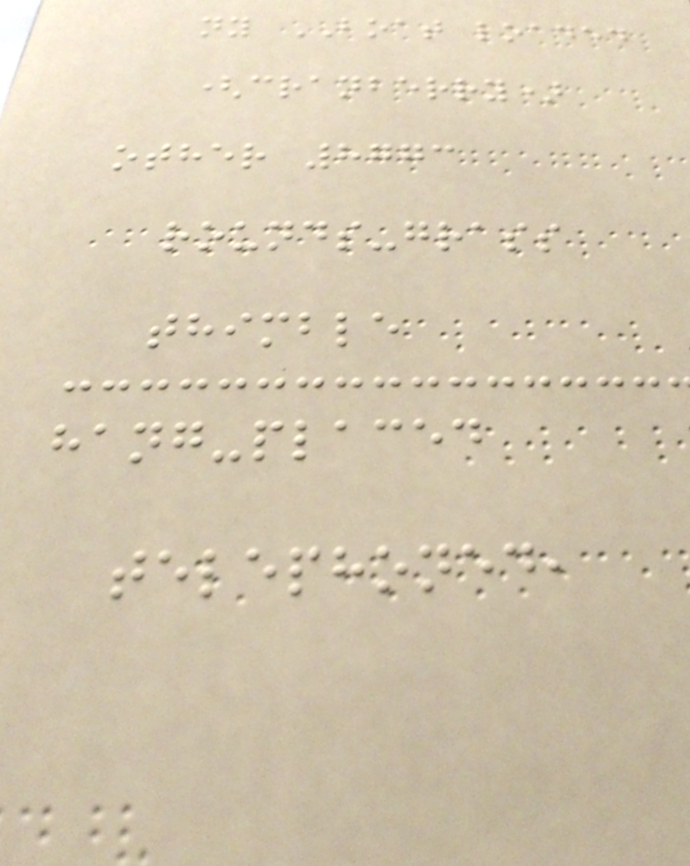ny BOAT loaded
(cranberry)
other 8773
rounds-grass
thimble
hang-placed
telephoned,
